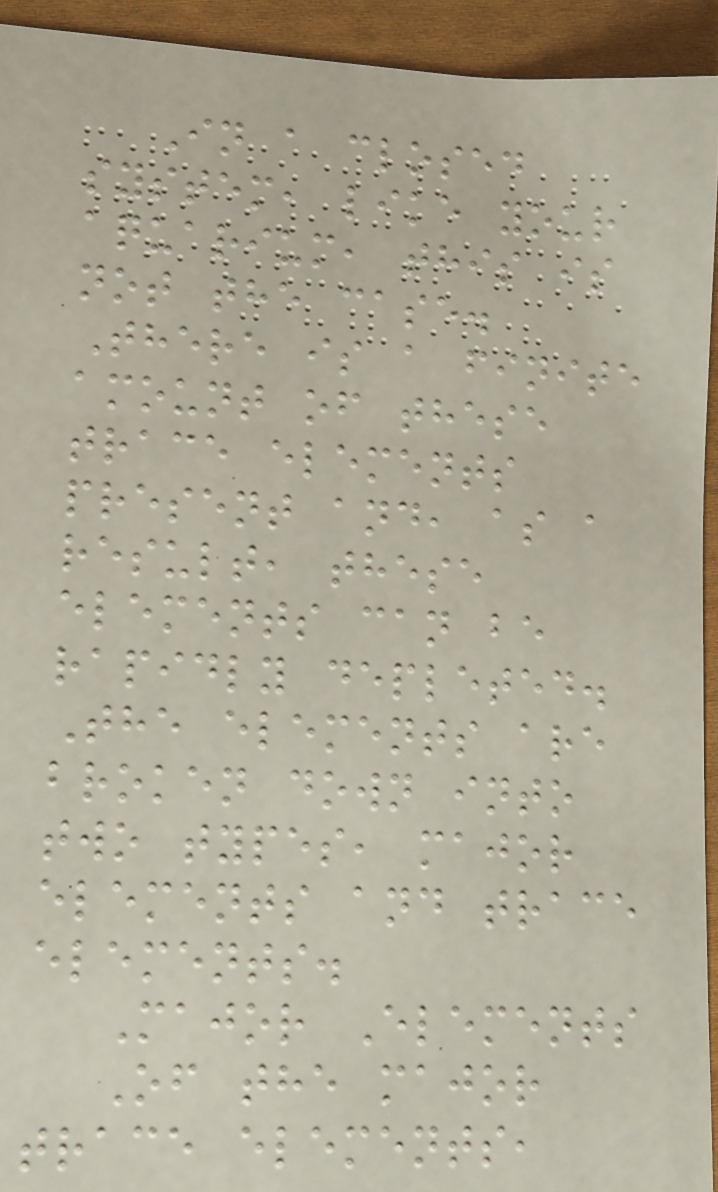In a closed
system, like your
aquarium, this is
not the case.
There is a finite
amount of these
trace elements
present and, as a
result, these
elements can be
rapidly depleted.
The elements are
broken down into
two types, major
elements and trace
elements.
Major Elements
Of the major
trace elements,
